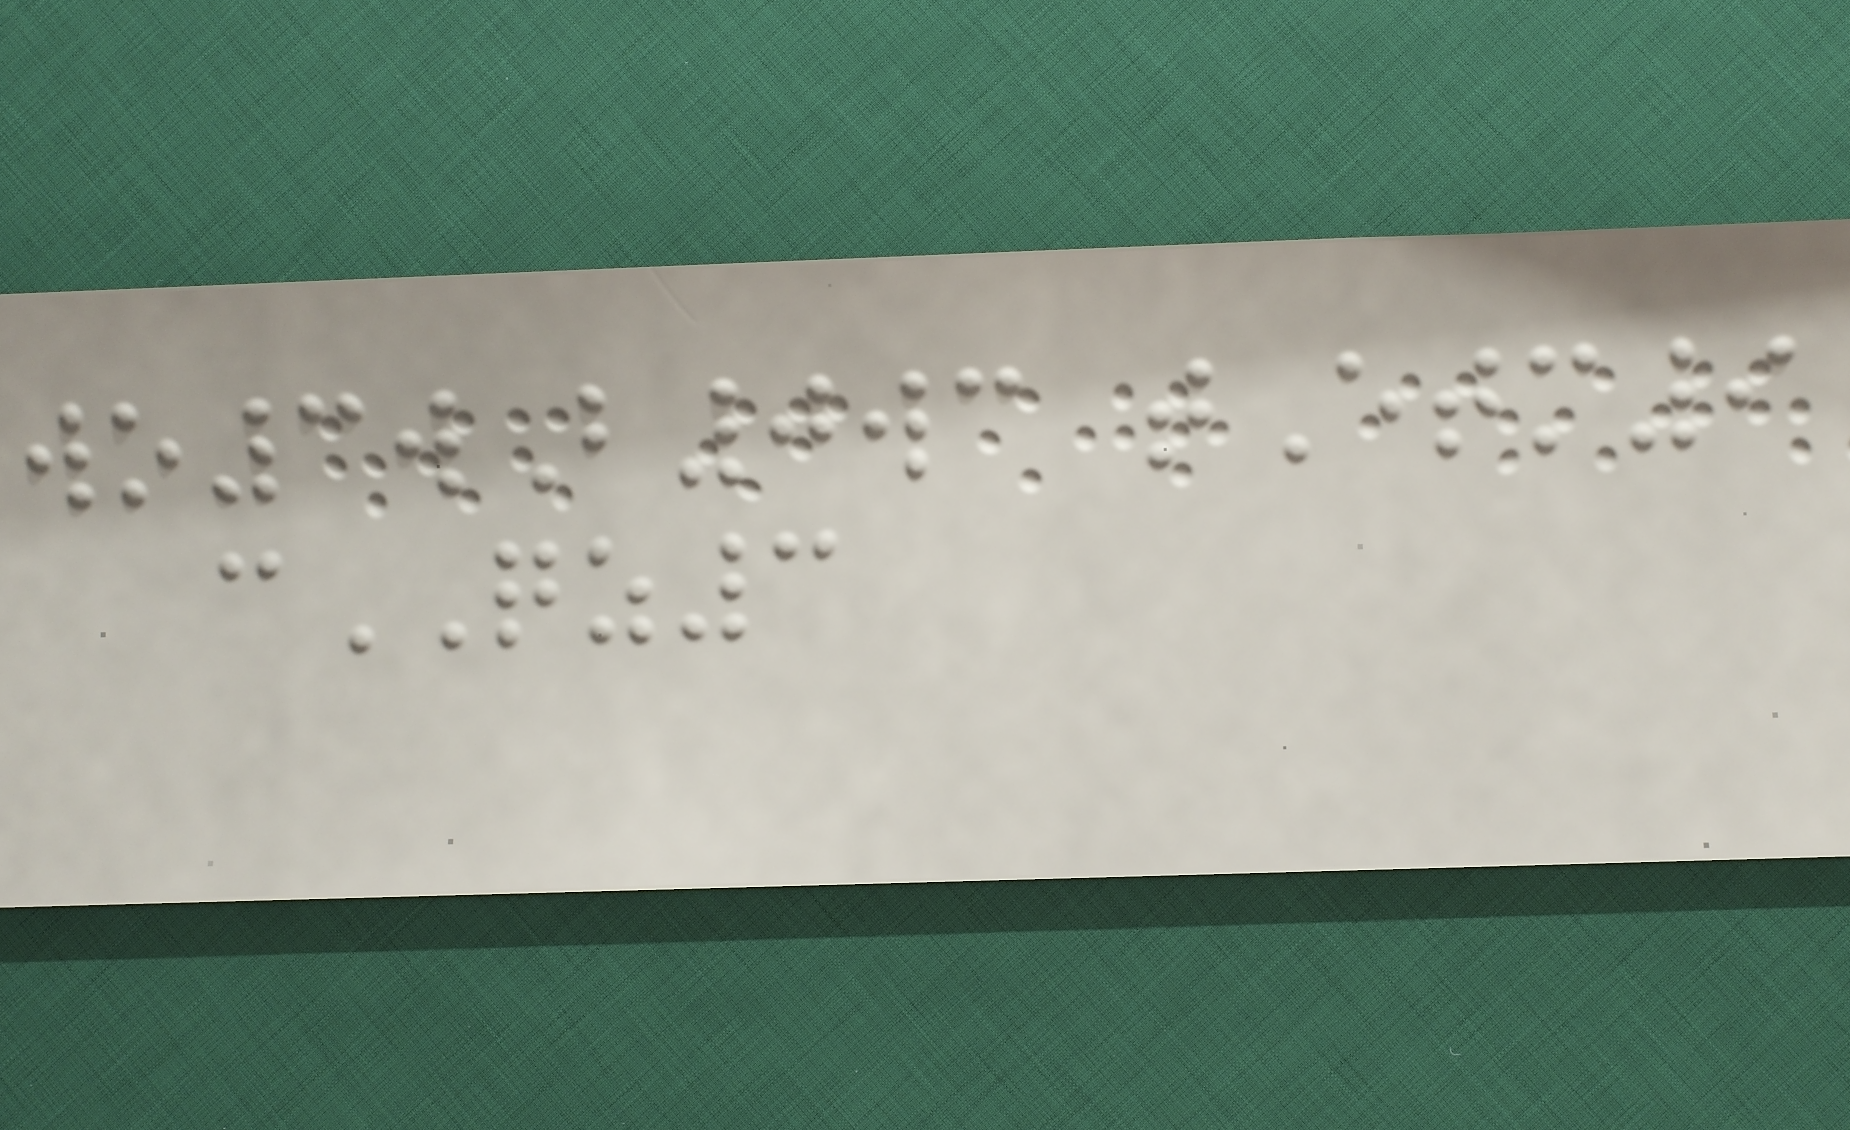wo3wB0wc tEtm9
cQZ3
